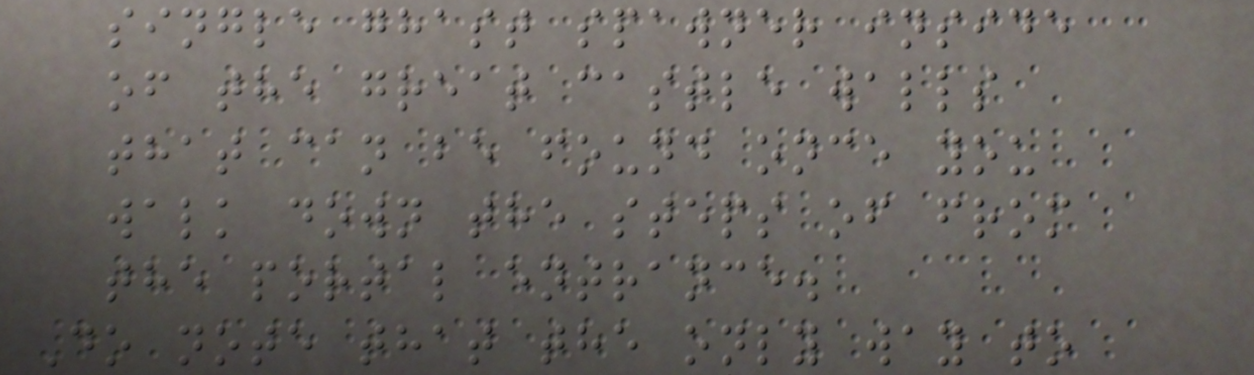single ghast spawner inside
of the great castle walls
that can be found once you
walk down the steps of from
the portal entrance.
Do note that the only way to
